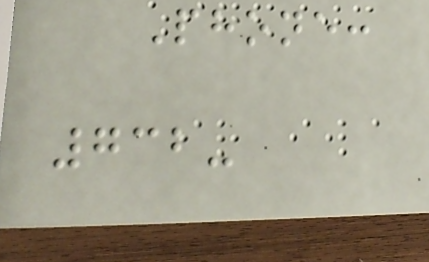Phone:
732-
